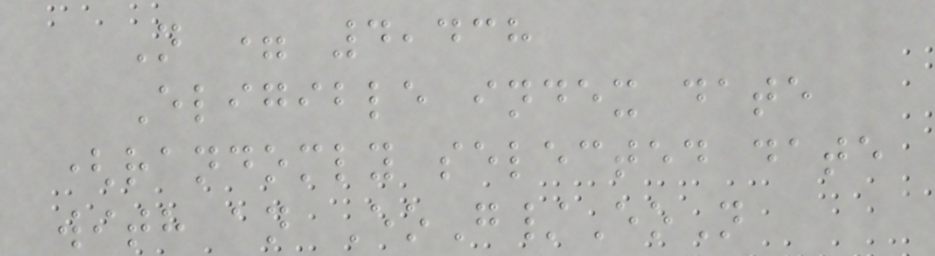N = 4,438
Eligible index date
(randomly selected date
with an EoG/EoN
